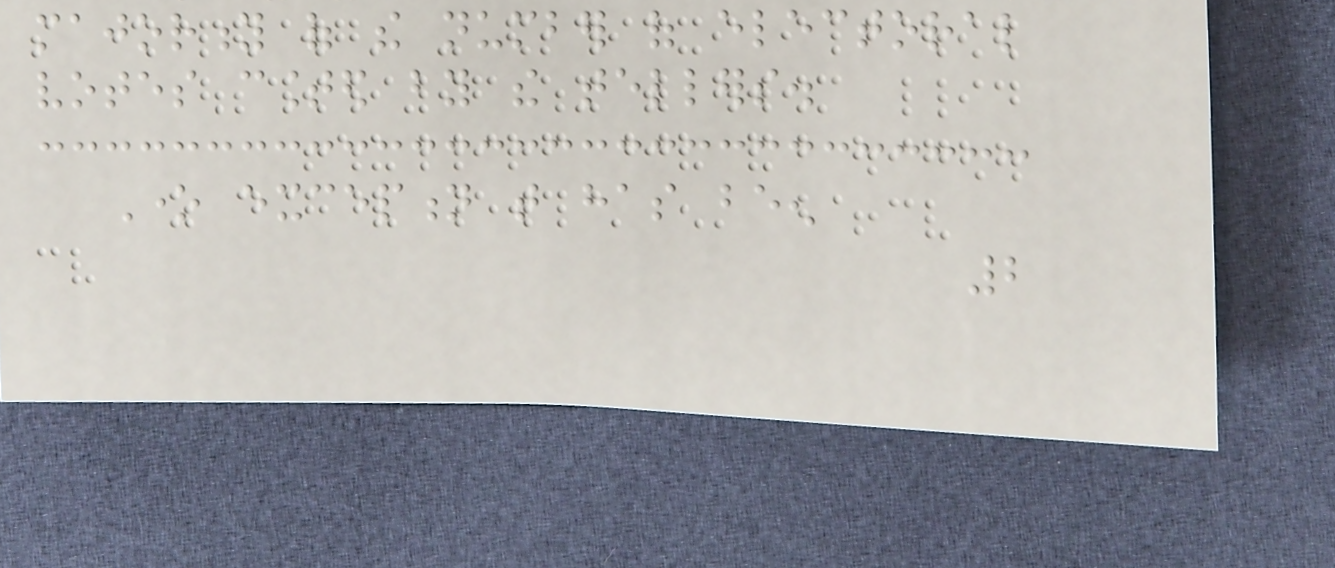majority of the number of electoral
votes counted by the tellers.
One exception that has been
2
